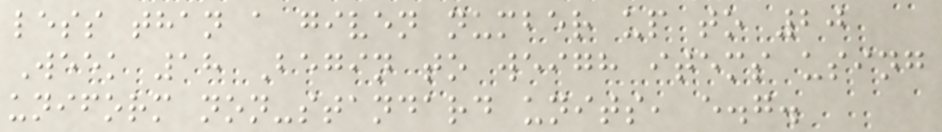less than a given number up to 20
Week 18 Begin to weigh items using
uniform non-standard units, e.g.
